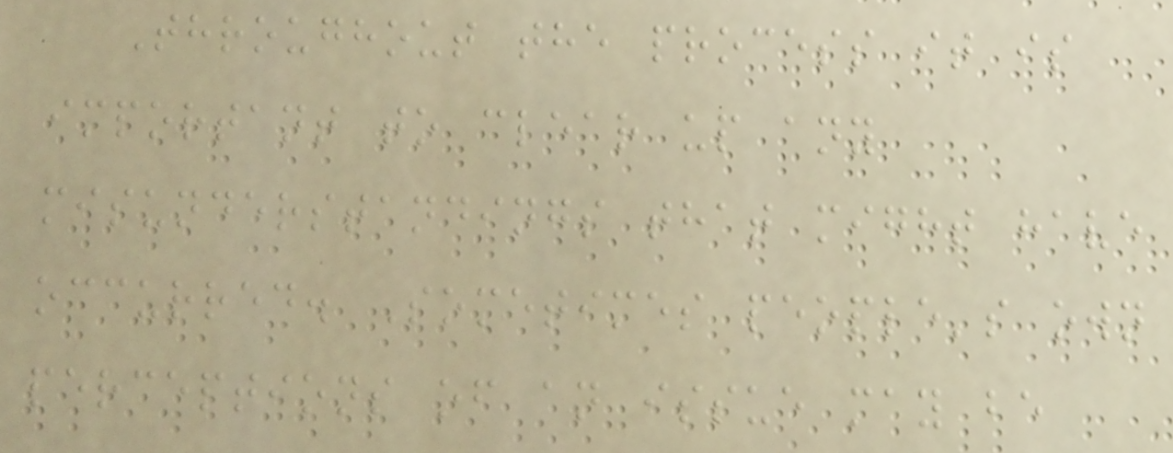Throughout the process it is
important to clear up any
misunderstandings that might have
occurred. Sometimes people's own
perceptions of an issue may be
